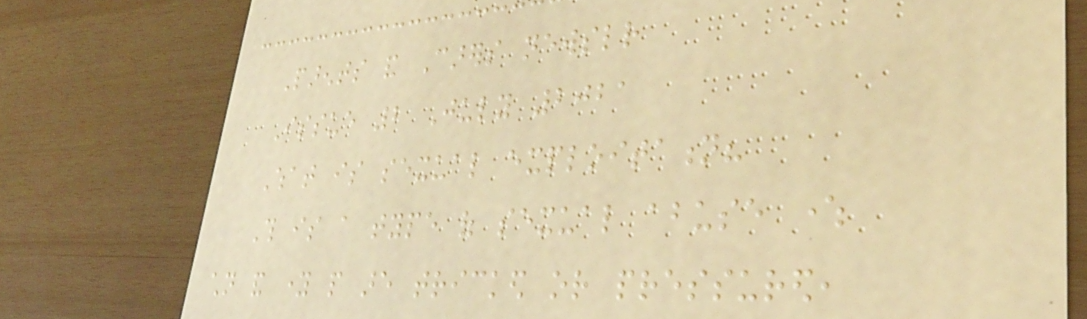Parents and Carers newsletter
Issue 2 July 2021
What is sexual exploitation?
This is a type of sexual abuse where
children and young people are tricked or pressured,
